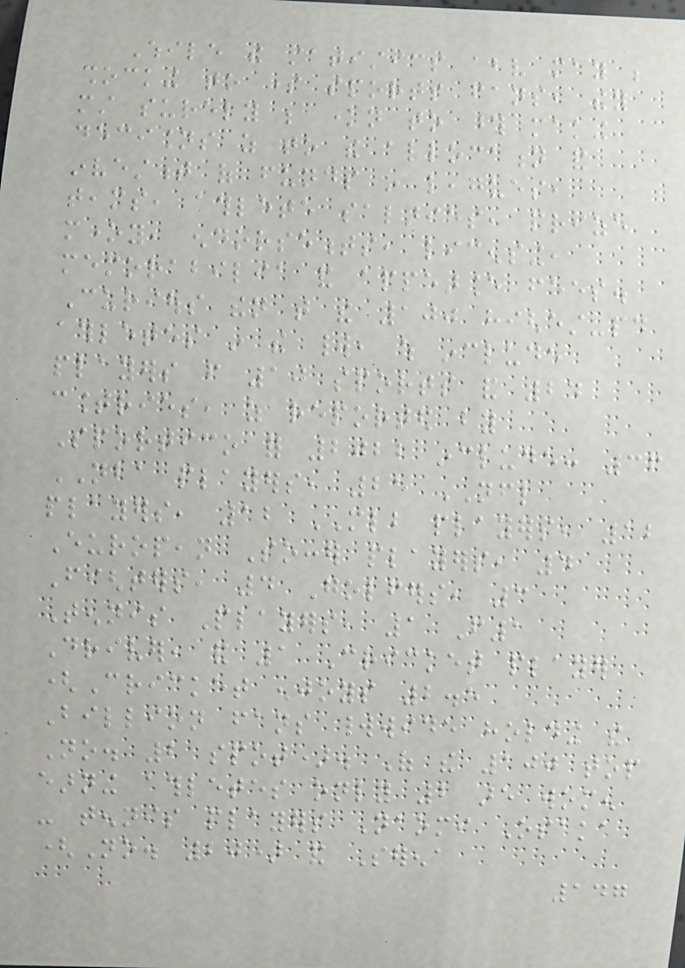While the statistics above may be
shocking to some sports fans, they
must surely be known to those making
decisions as to the allocation and
investment of funds in leagues,
teams, athlete salaries, prize
money, endorsements, licensing,
memorabilia and appearance fees.
Curious then that the 100 highest-paid
athletes in the world, which include
players from 10 sports and 24
countries, as reported by
Sportico for 2022 include: 36
NBA players, 25 NFL
players, 12 MLB players, 12
European Soccer players, 4
Fighters, 4 Golfers, 3
Tennis Players, 1 F1
Driver, and 1 Cricket player
(Cricket enjoys 2.5
Billion fans worldwide holding the
No. 2 spot). Of the 100 top
earning athletes only 2 are women
- tennis players Naomi Osaka
(No. 20) and Serena
147
